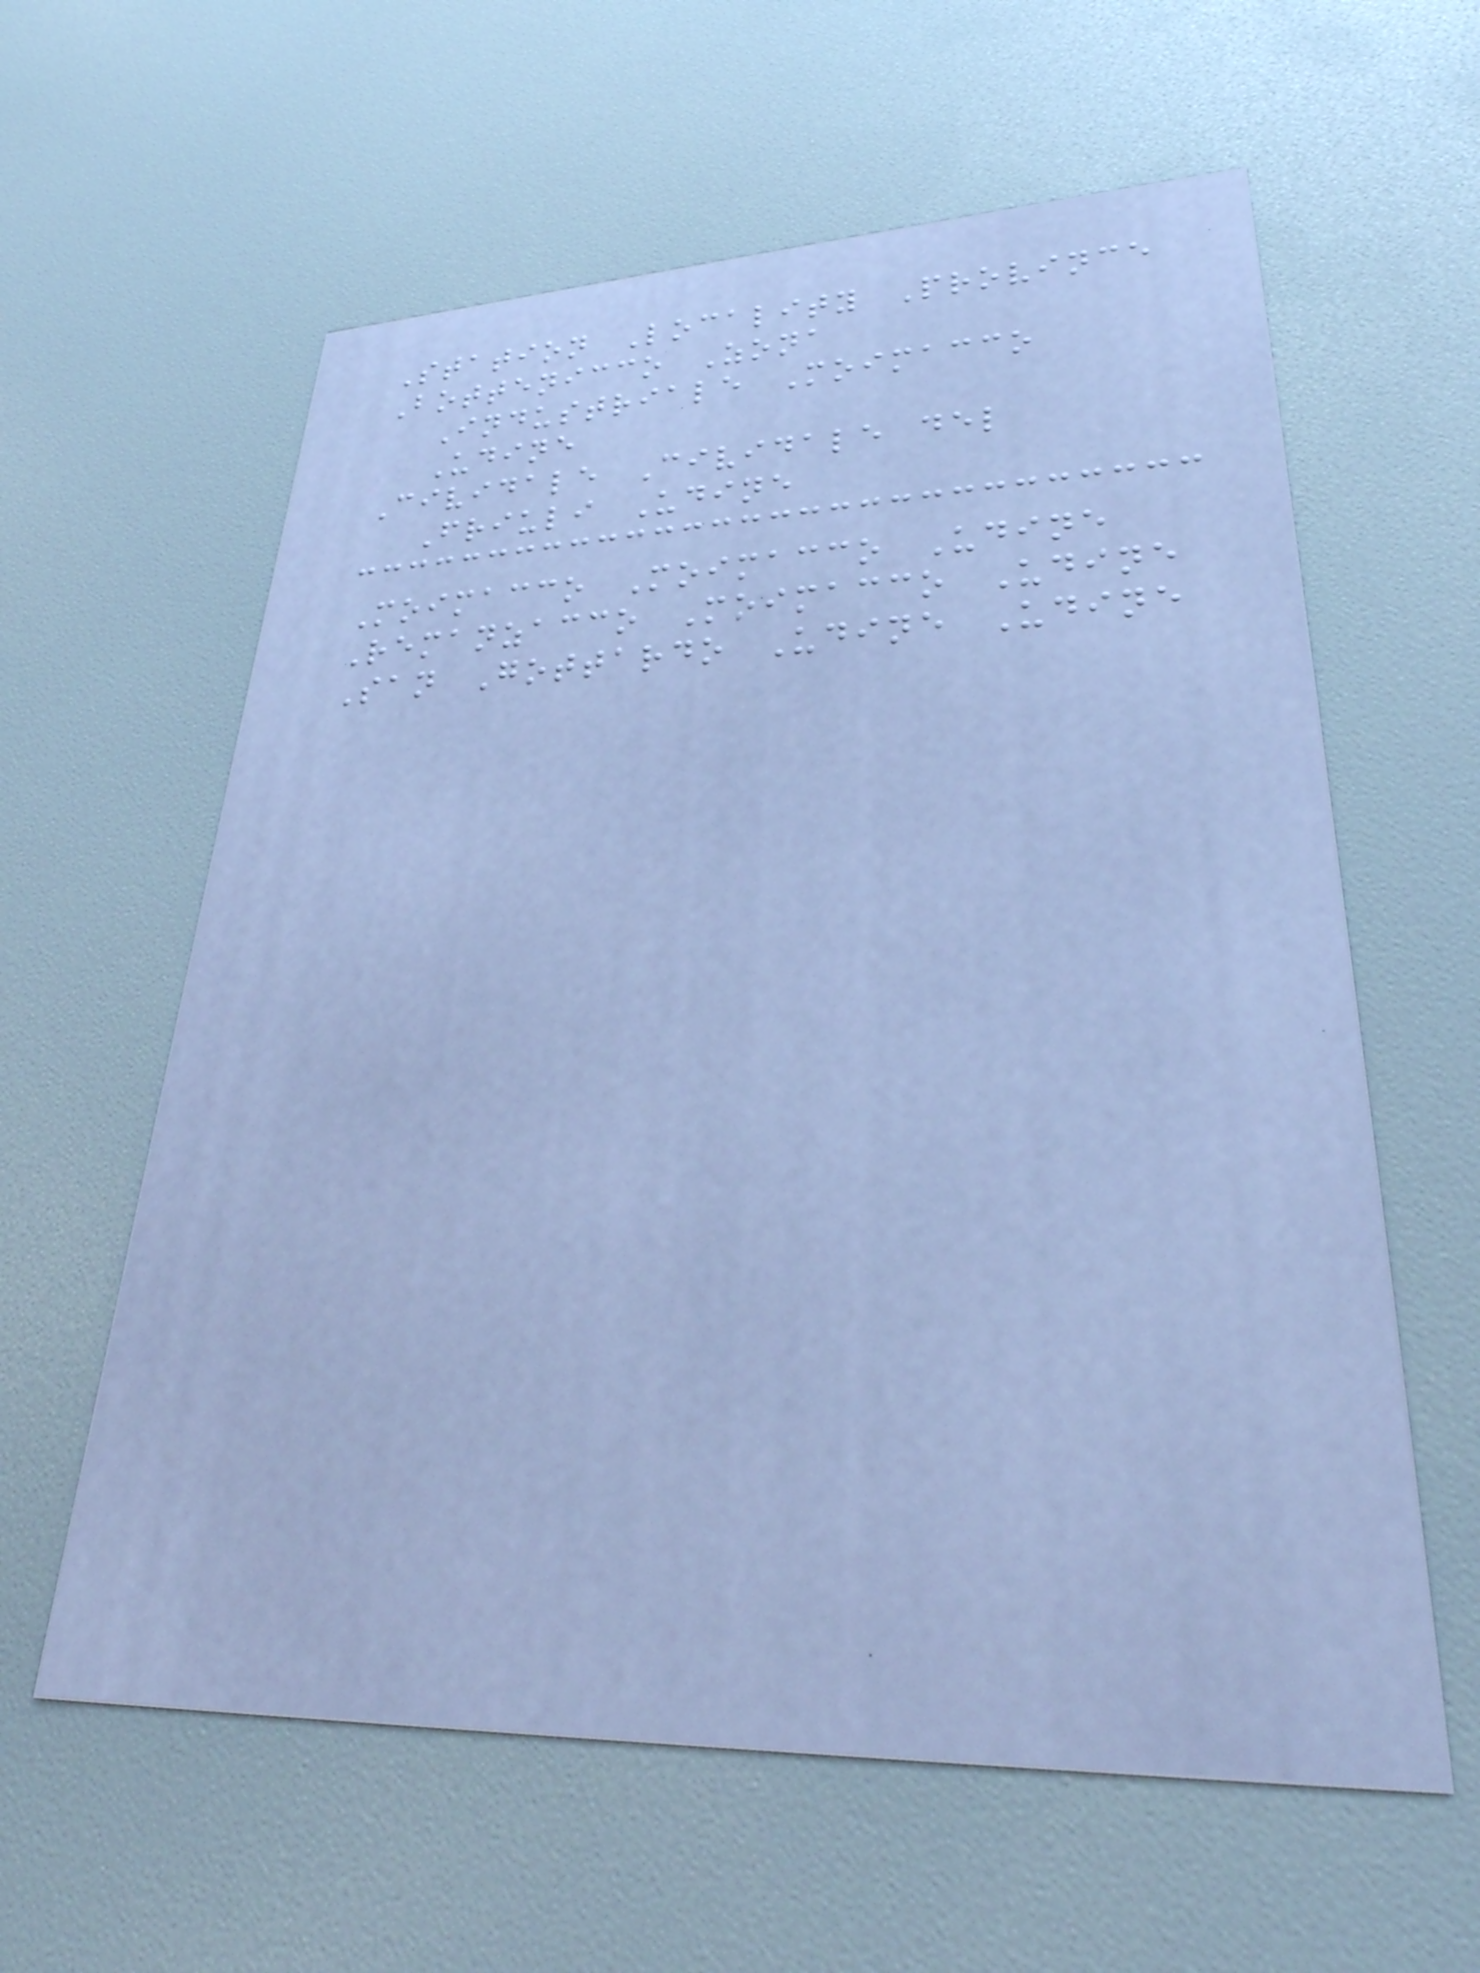Station Locality Province
Bottenicco Zona
Industriale Moimacco
Udine
Cividale Cividale del
Friuli Udine
Moimacco Moimacco Udine
Remanzacco Moimacco Udine
San Gottardo Udine Udine
